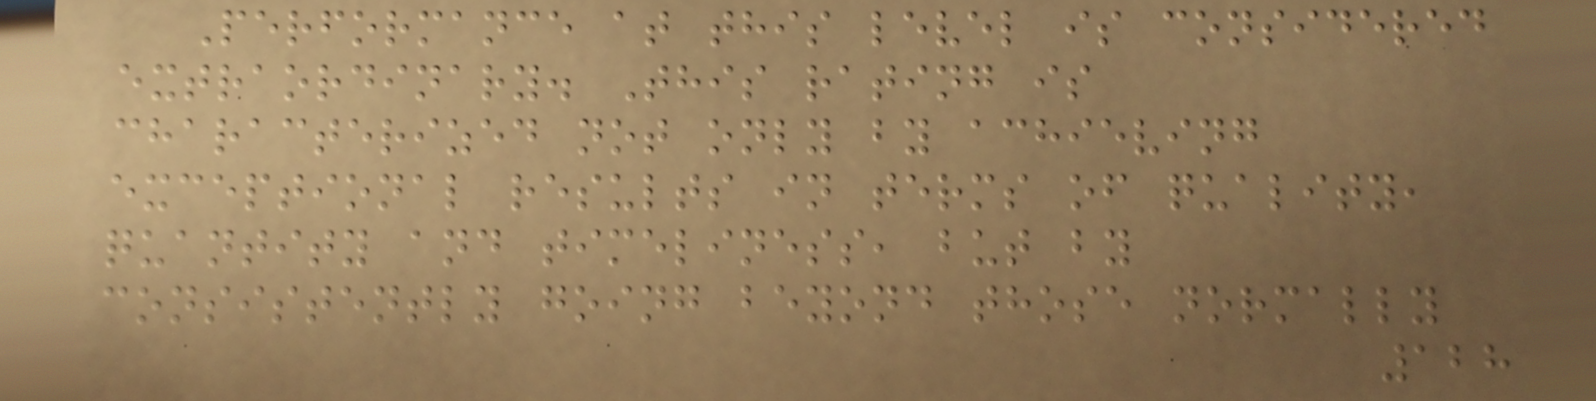Performance at this level is considered
extraordinary. This rating is
characterized not only by achieving
exceptional results in terms of quality,
quantity and timeliness, but by
consistently going beyond those normally
128
